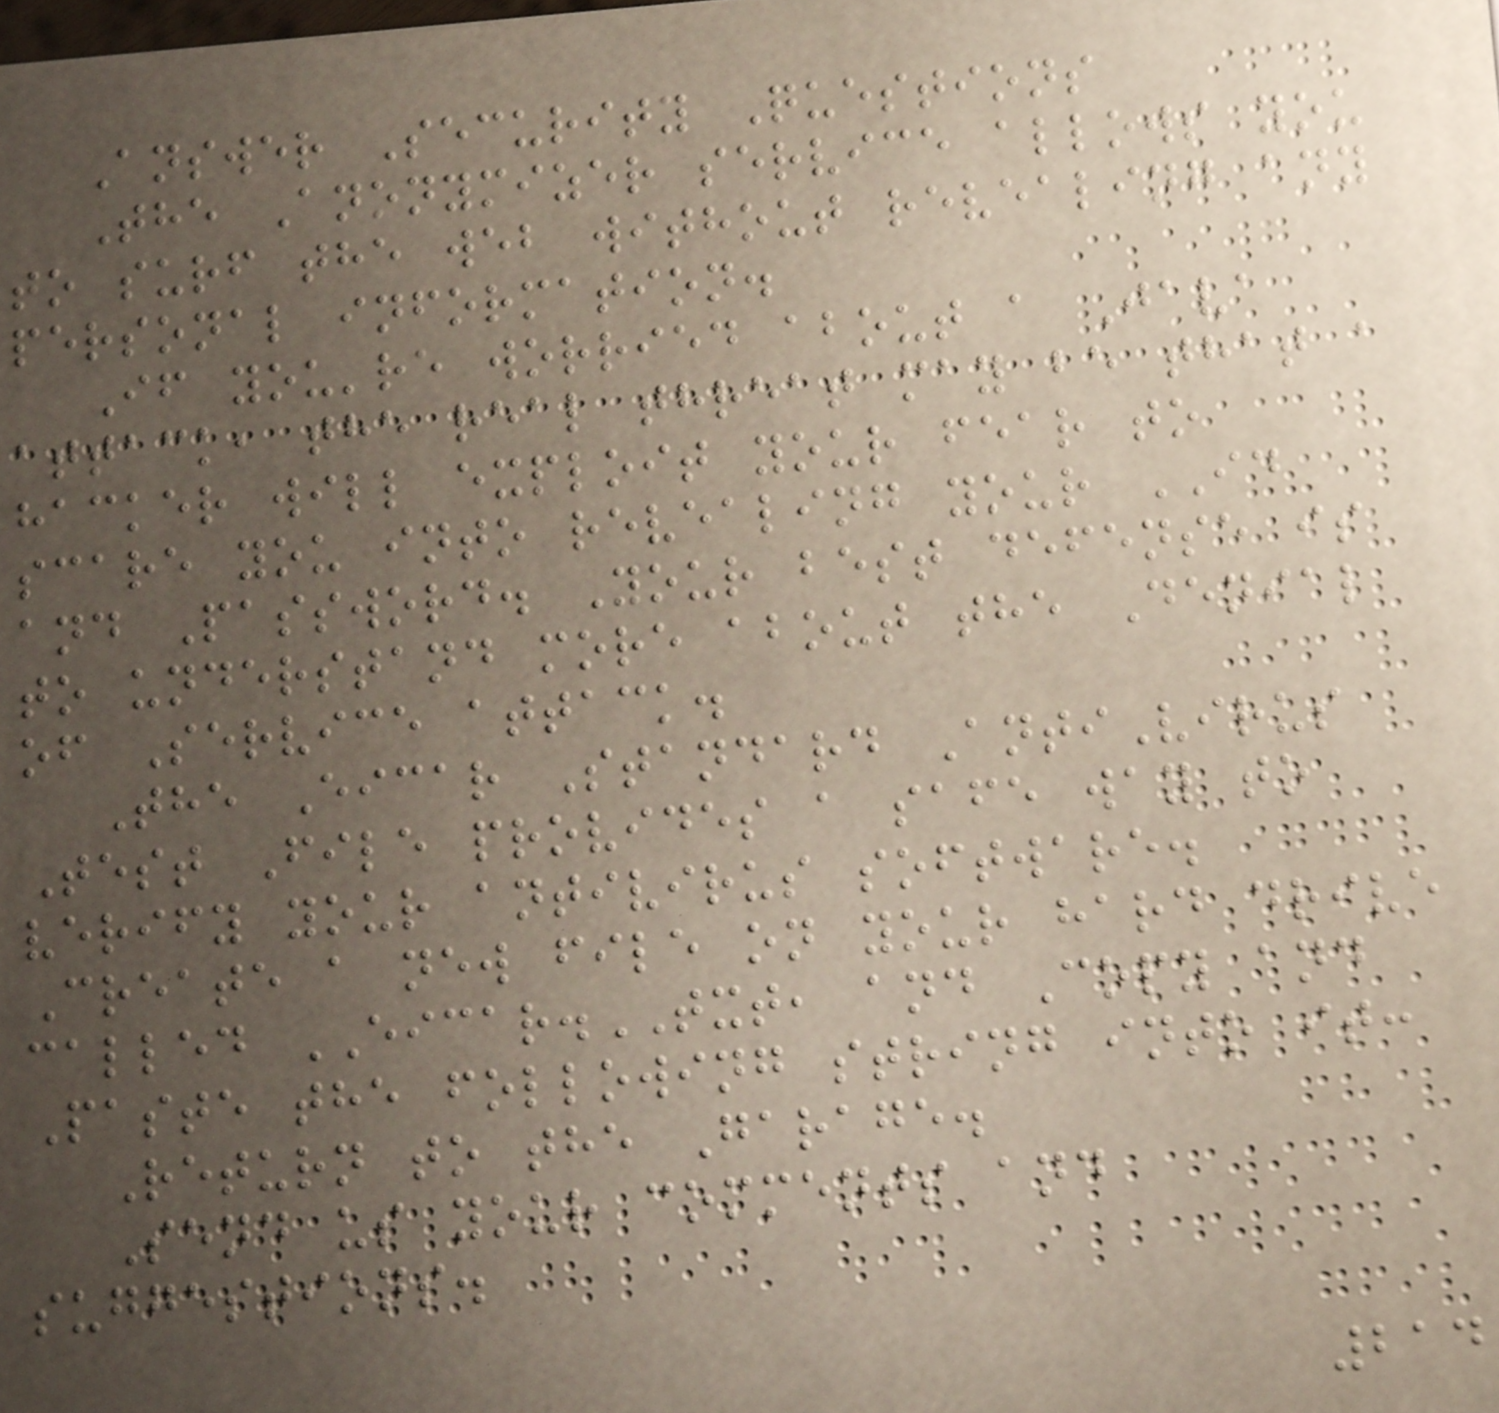Answer Security Questions
The Anonymizer service allows you
to surf the web without revealing any
personal information.
If you're worried about a Java
attack, the real threat may be that a
hacker will exploit your fear to
scare you into revealing your ID
and Password. Your best defense is
to understand more about the Denial
of Service attack.
The Eicar Standard AntiVirus
Test File provides a safe way to
verify your antivirus software.
Create a new file on your hard drive
called EICAR.TXT, and Copy and
Paste the following string into it:
Return to the Garage.
Send us your comments and
suggestions.
214
